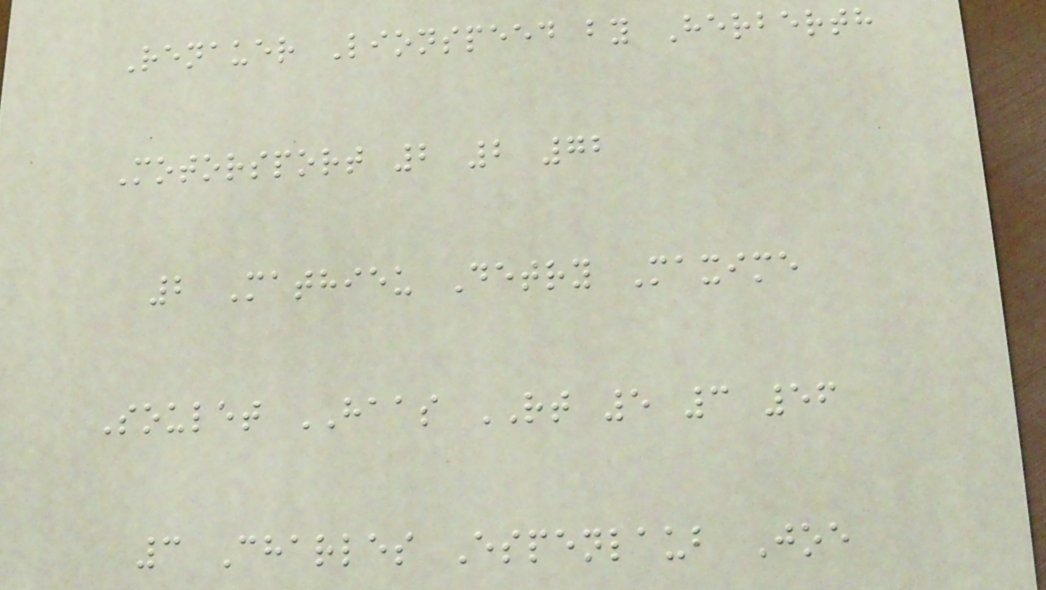Renauer Lionspeed by Herberth
Motorsport 2 2 72
2 Mathieu Detry Maxime
Soulet HAAS RT 5 3 56
3 Charles Espenlaub Joe
